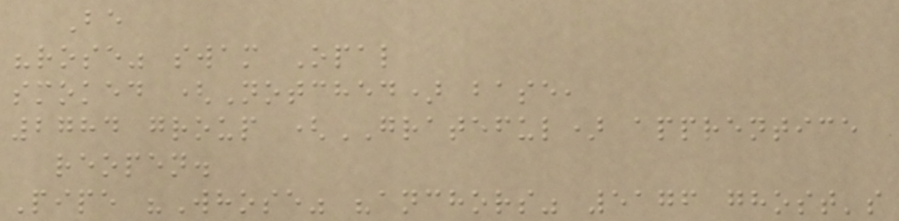Be
"rose" swam Opal
smoked (Notched) base,
2784 group (GRATEFUL) apprentice
reopen.
Pipe "Whose" "anchors" 5176 ghost's
